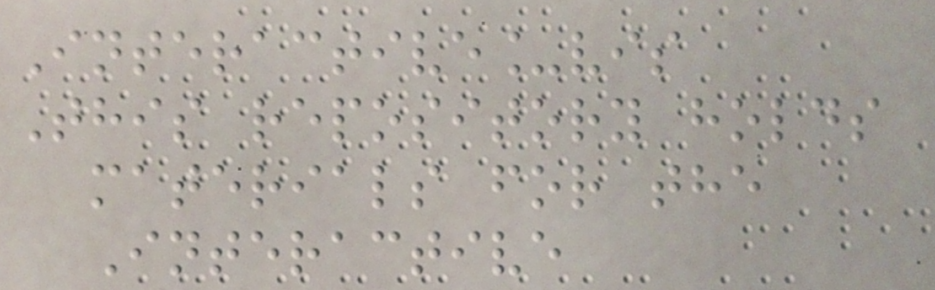Interactive_vis
This repository holds
materials for the
Interactive
